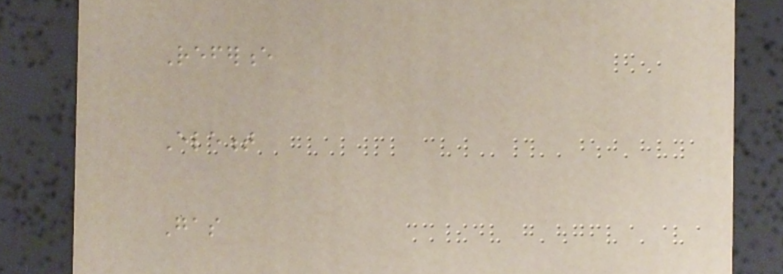Reference
Element
Gas
